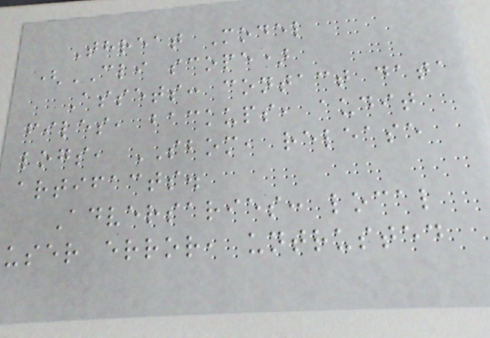Threat Model
(CLI scope)
Assets: contact data
files, backups, audit
logs, SBOM, release
artifacts.
Adversaries: local
user error, untrusted
